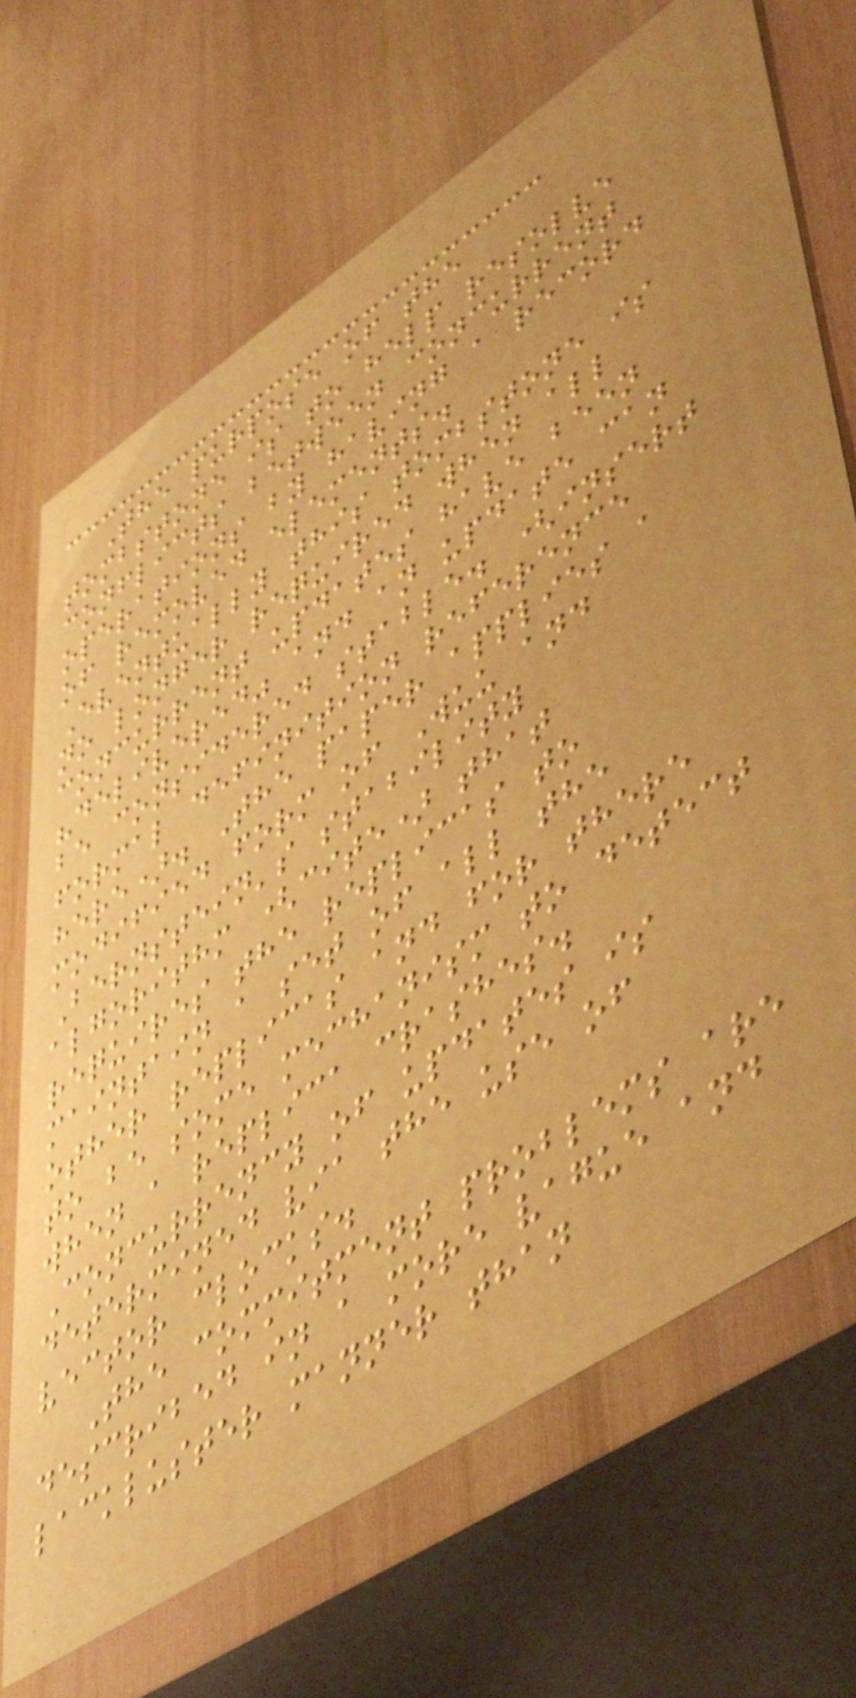The purpose of the
tombstone is to help resolve
conflicts between concurrent
operations by having a record
of removed elements.
Eventually this tombstone is
no longer required when all
concurrent updates have been
"delivered" and an update can
be considered stable. (insert
formal definition reference
here). The paper applies a
modified form of Wuu and
Bernstein's stability
algorithm (cite) that
requires the replicas to
maintain a set of all the
other replicas and for there
to be some mechanism to detect
when a replica crashes.
Concurrency of updates is
determined via the use of
vector clocks.
The commitment problems are
described in a more vague and
lackluster manner than
